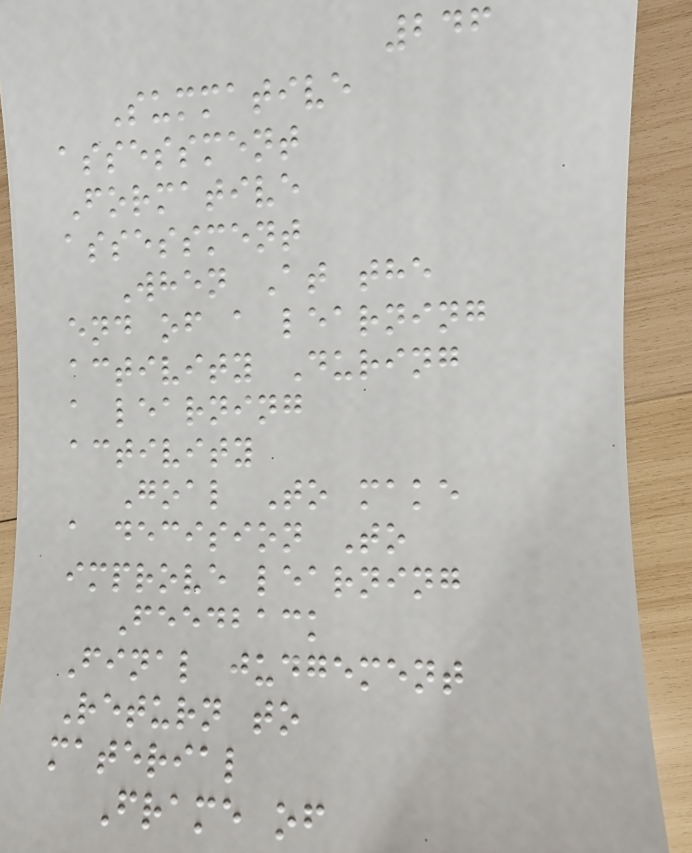246
Summative
assessment
Formative
assessment
When At the
end of a learning
activity During
a learning
activity
Goal To make
a decision To
improve learning
Feedback
Final judgement
Return to
material
Frame of
